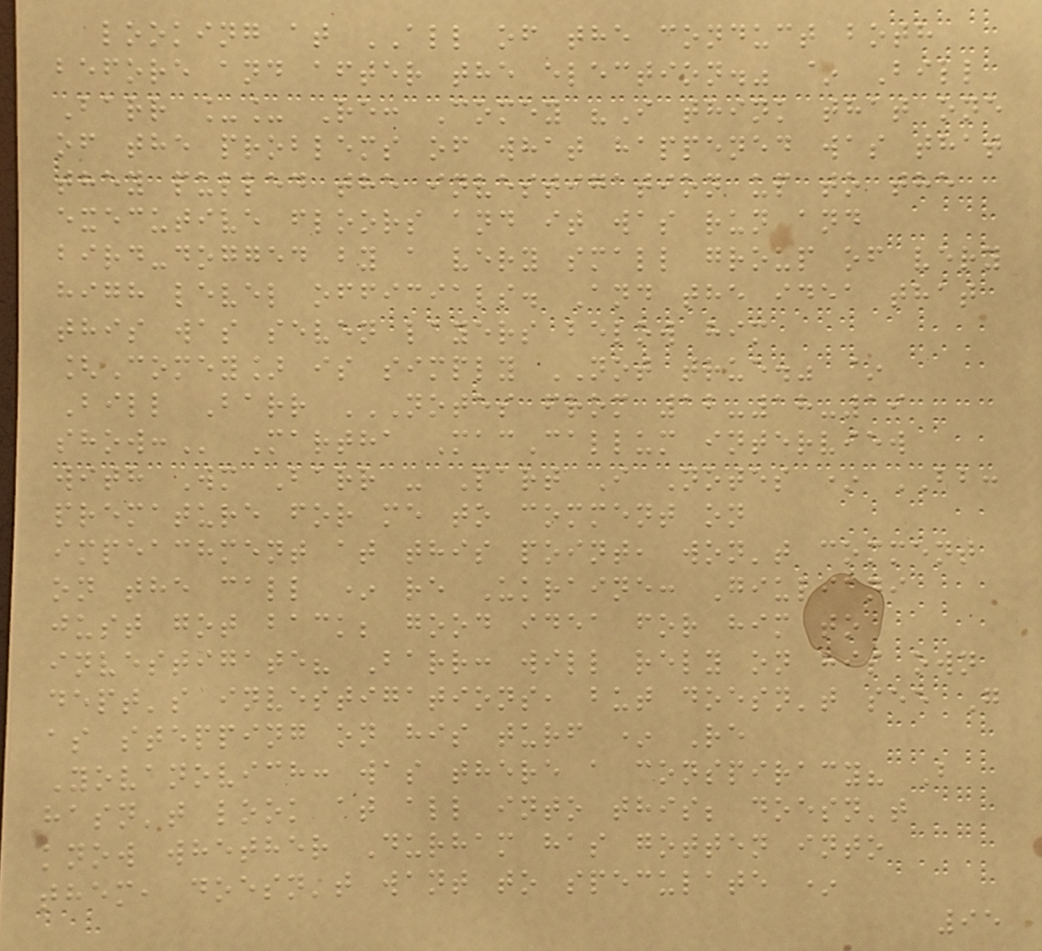looking at ALL of the conduct both
before and after the election." ~ Bill
Barr __ Re: Comey "I think that one
of the problems of what happened was that
they pulled the investigation up to the
executive floors and it was run and
bird-dogged by a very small group of very
high level officials. And the idea that
this was seven layers below him
[Comey] is simply NOT true." ~
Bill Barr NOTES FROM 12-18-19
SHOW: Martha MacCallum interview
with Wm Barr - Part I Notes * BB:
premature for me to comment on
impeachment at this point, won't comment
on the call * re Ukraine: Giuliani
just got back; good idea for him to
investigate? Barr: will rely on his own
dept's investigations, but doesn't see G
as stepping on his turf * Re
Yovanovich: was there a conspiracy? B
hasn't look at all into this; doesn't
know whether Durham has gotten into
them, doesn't want to speculate *
95
